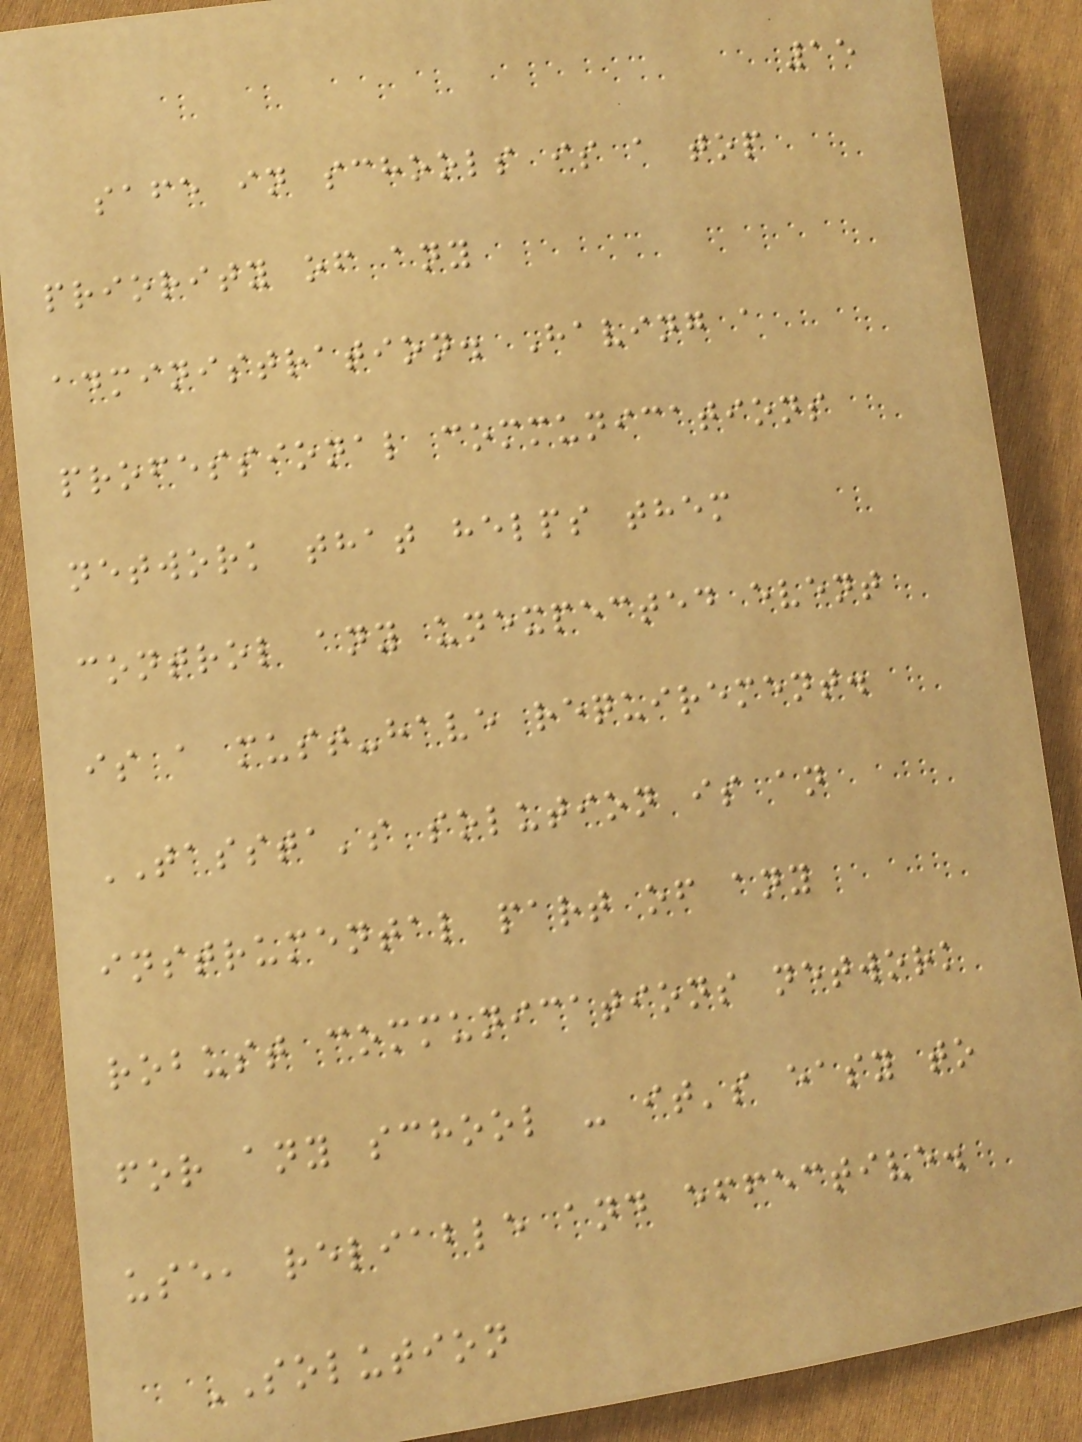15
safe in schools is a top
priority of any
administration. Having a
professional communications
network that helps them
control any unexpected event
is a must-have requirement.
TASSTA's solution is an
instrumental part of any
robust communications network
for any school - it's easy to
use, reliable and effective.
SOLUTION
